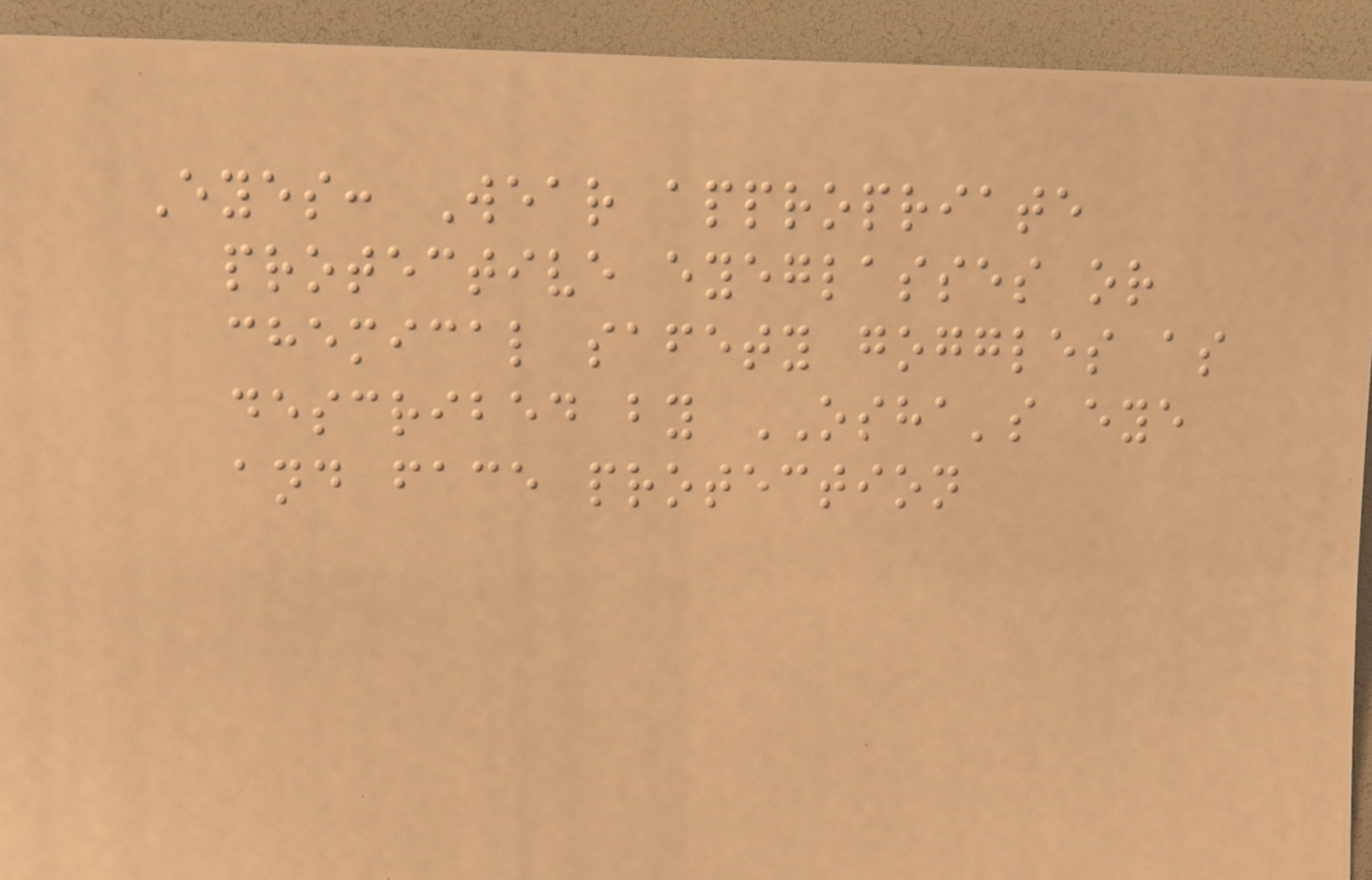Eyes: Wear appropriate
protective eyeglasses or
chemical safety goggles as
described by OSHA's eye
and face protection
